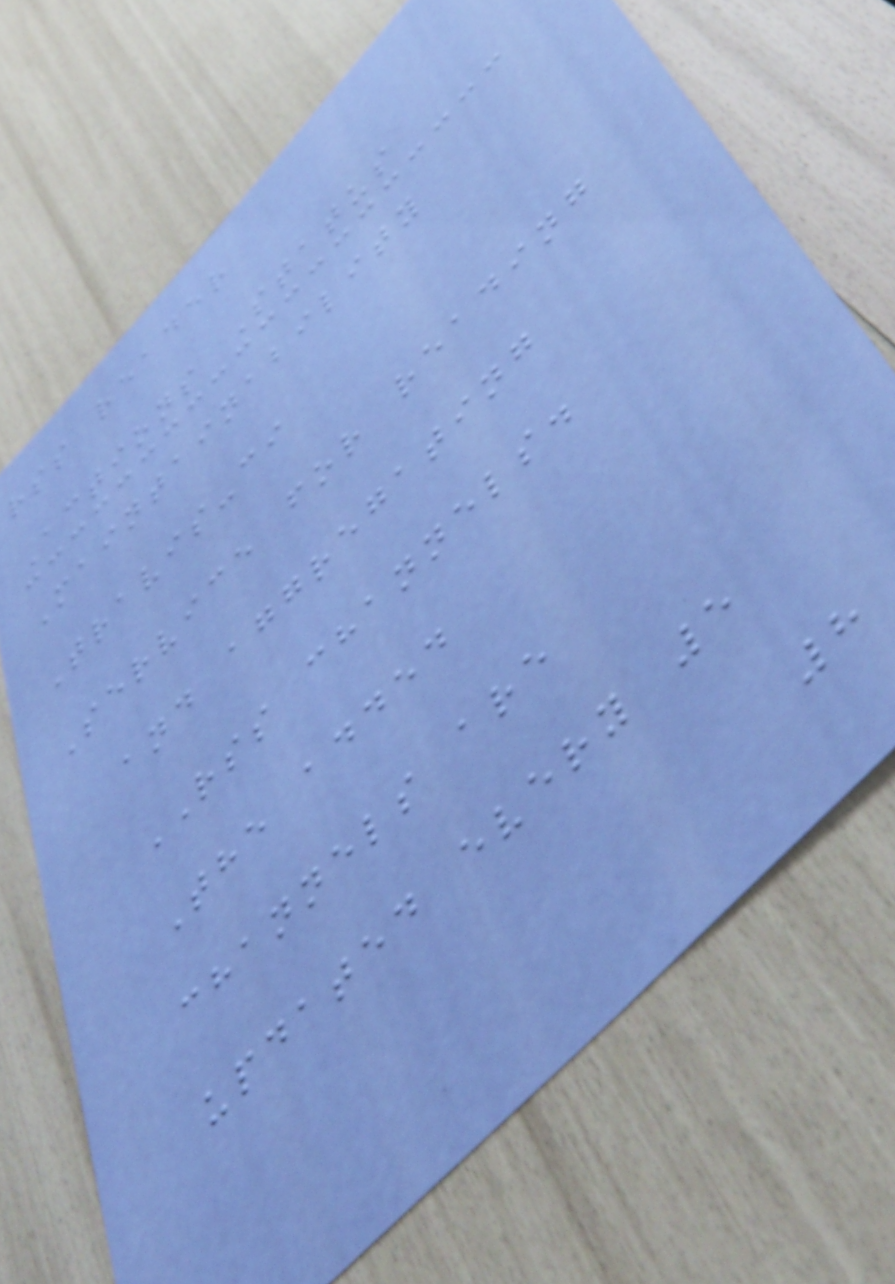rss reader
Actions Status
Maintainability
Travis-ci
Service for reading
and aggregating
RSS channels.
The added
channels are
updated every 5
8
